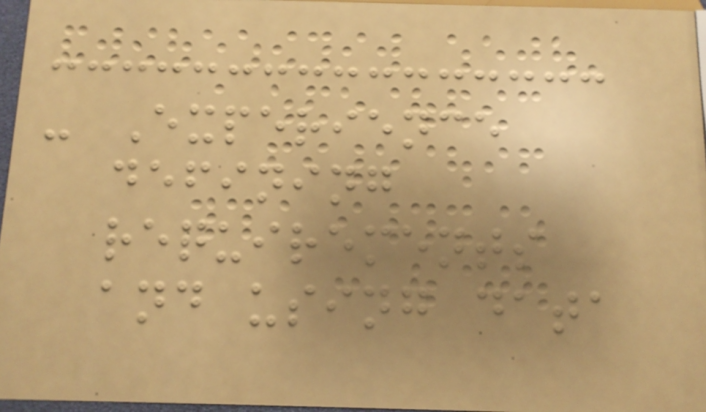- Experience
defining
requirements
and using data
